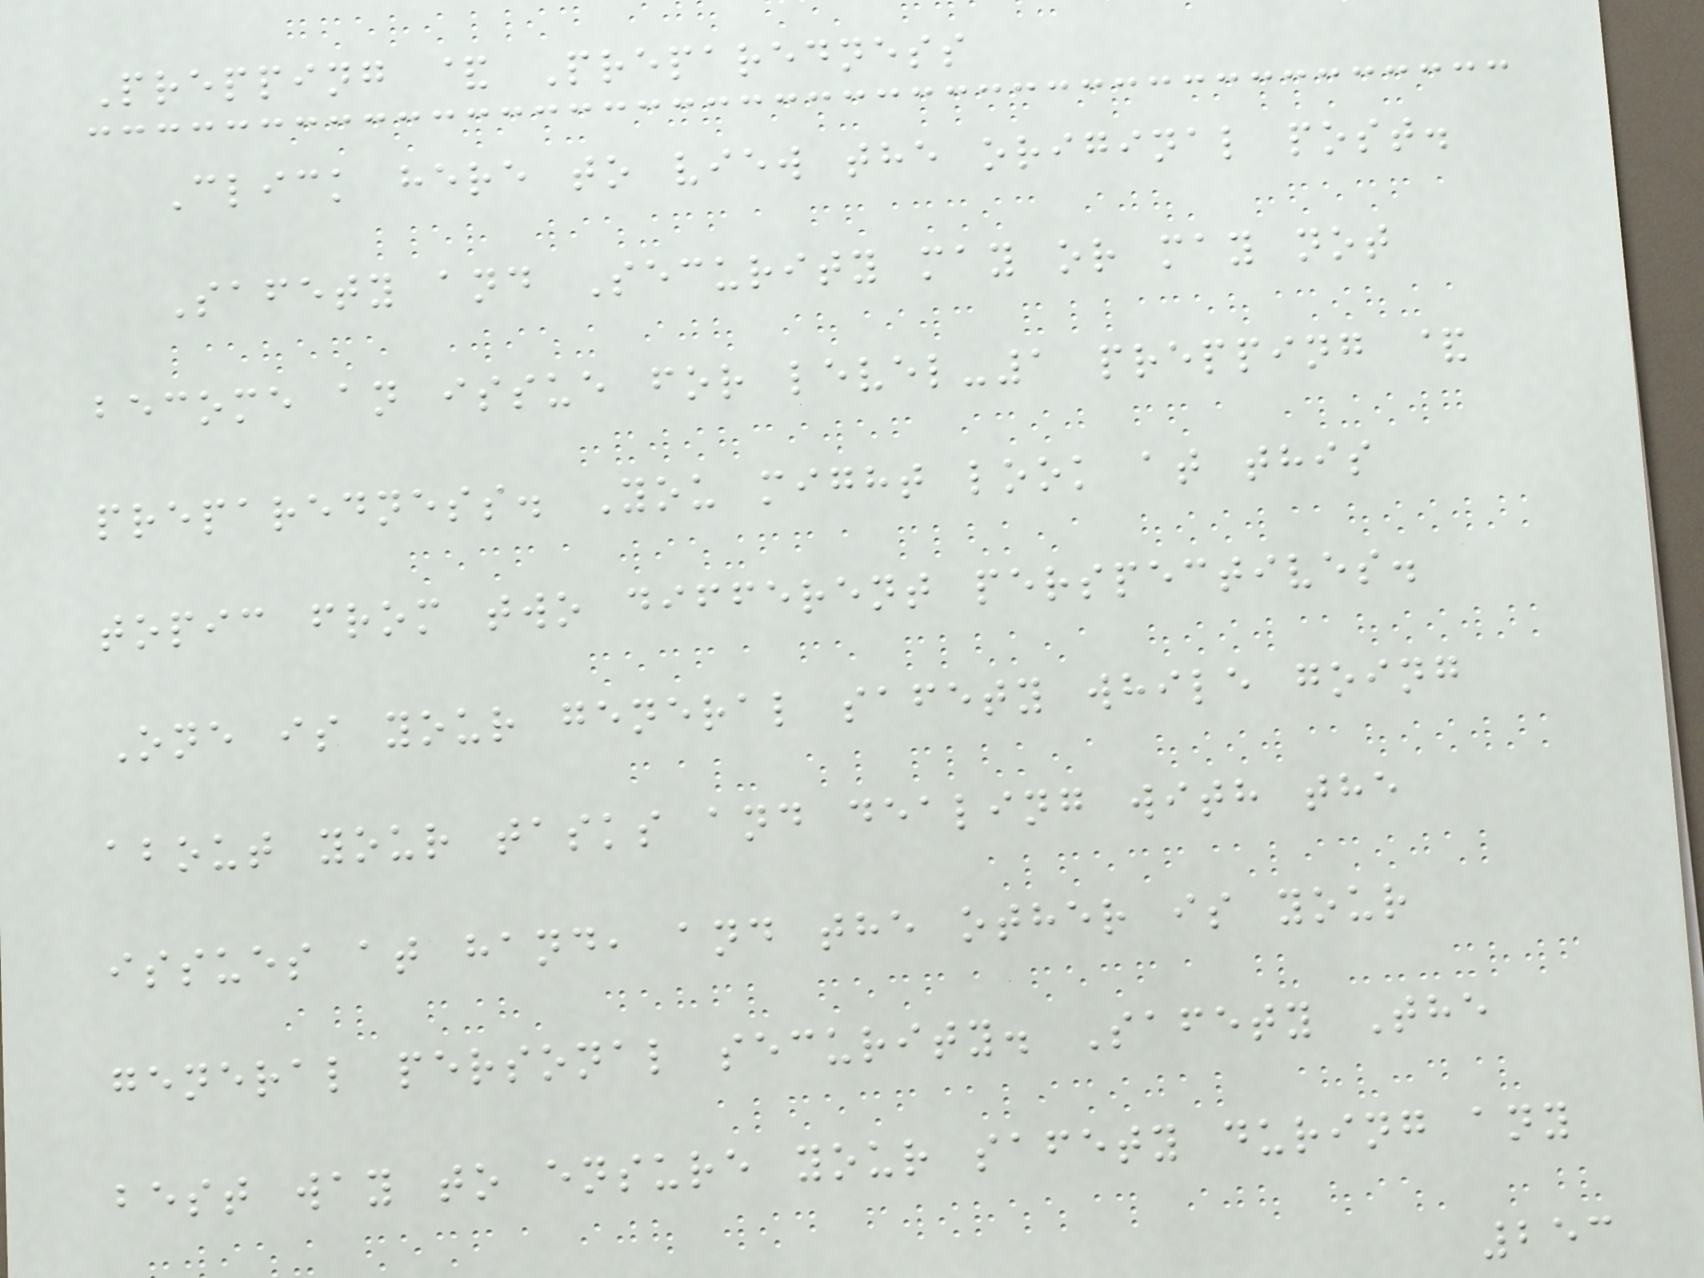Prepping & Preparedness
Click here to view the original post.
Safety and Security may or may not
become an issue for level-1 prepping &
preparedness. You might look at this
topic from two different perspectives.
One is your general safety while going
about your tasks and dealing with the
issues at hand, and the other is your
general personal security. Safety The
best way to ensure your safety during any
253
